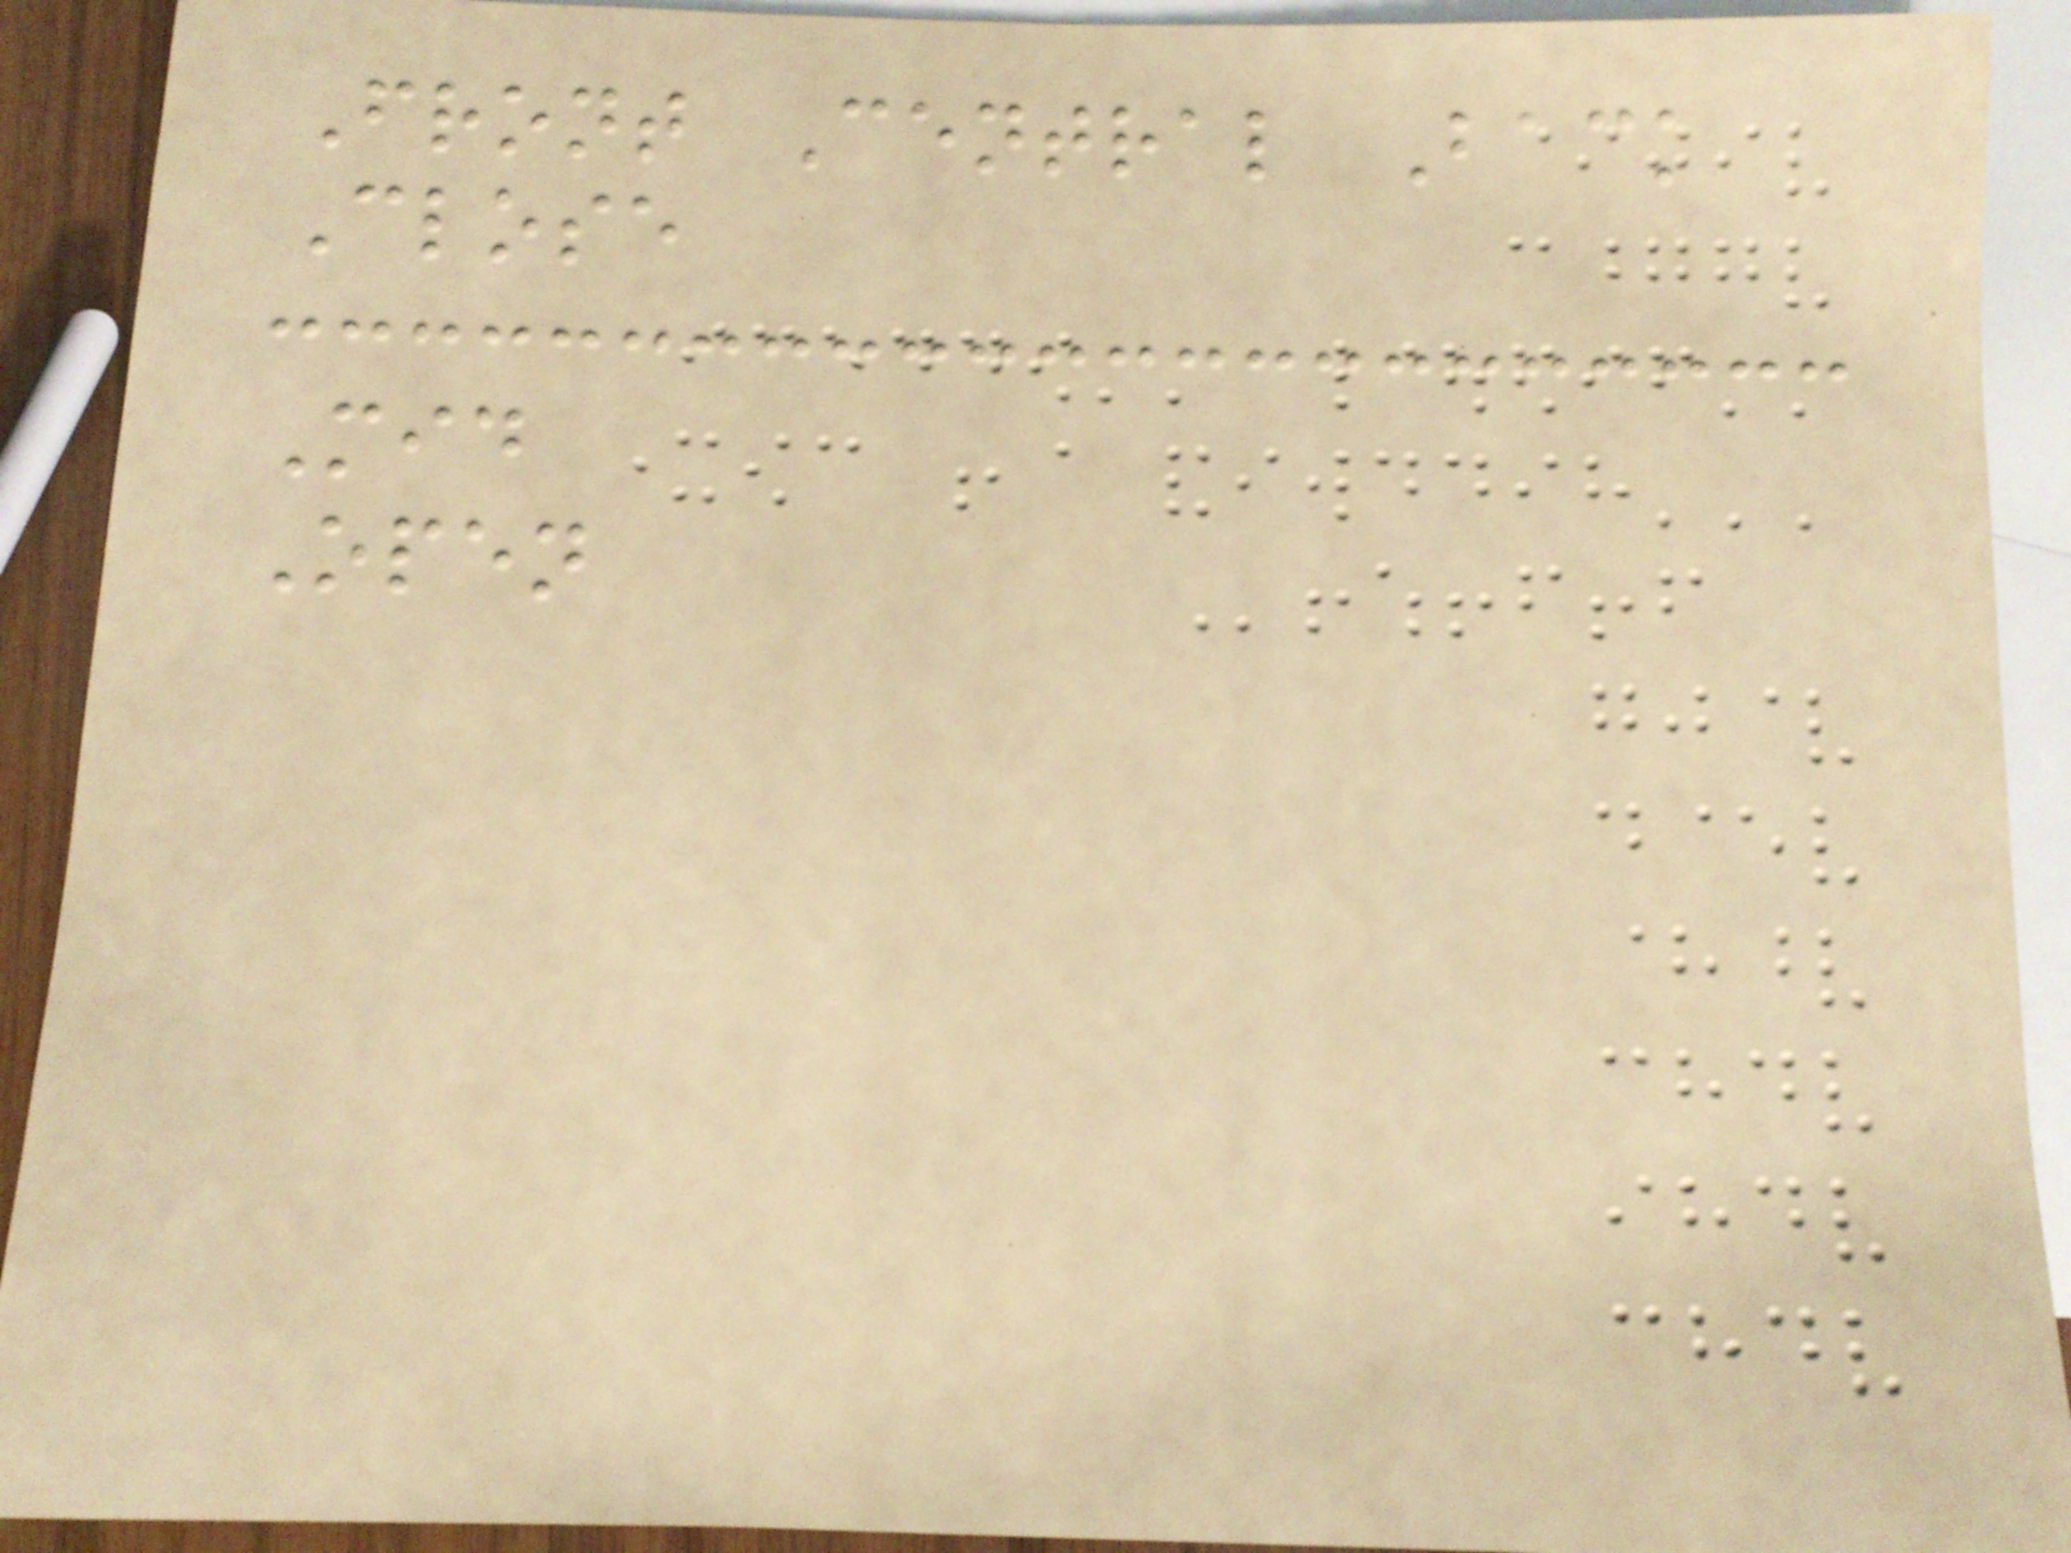Front Central Back
Close
Mid
Open
